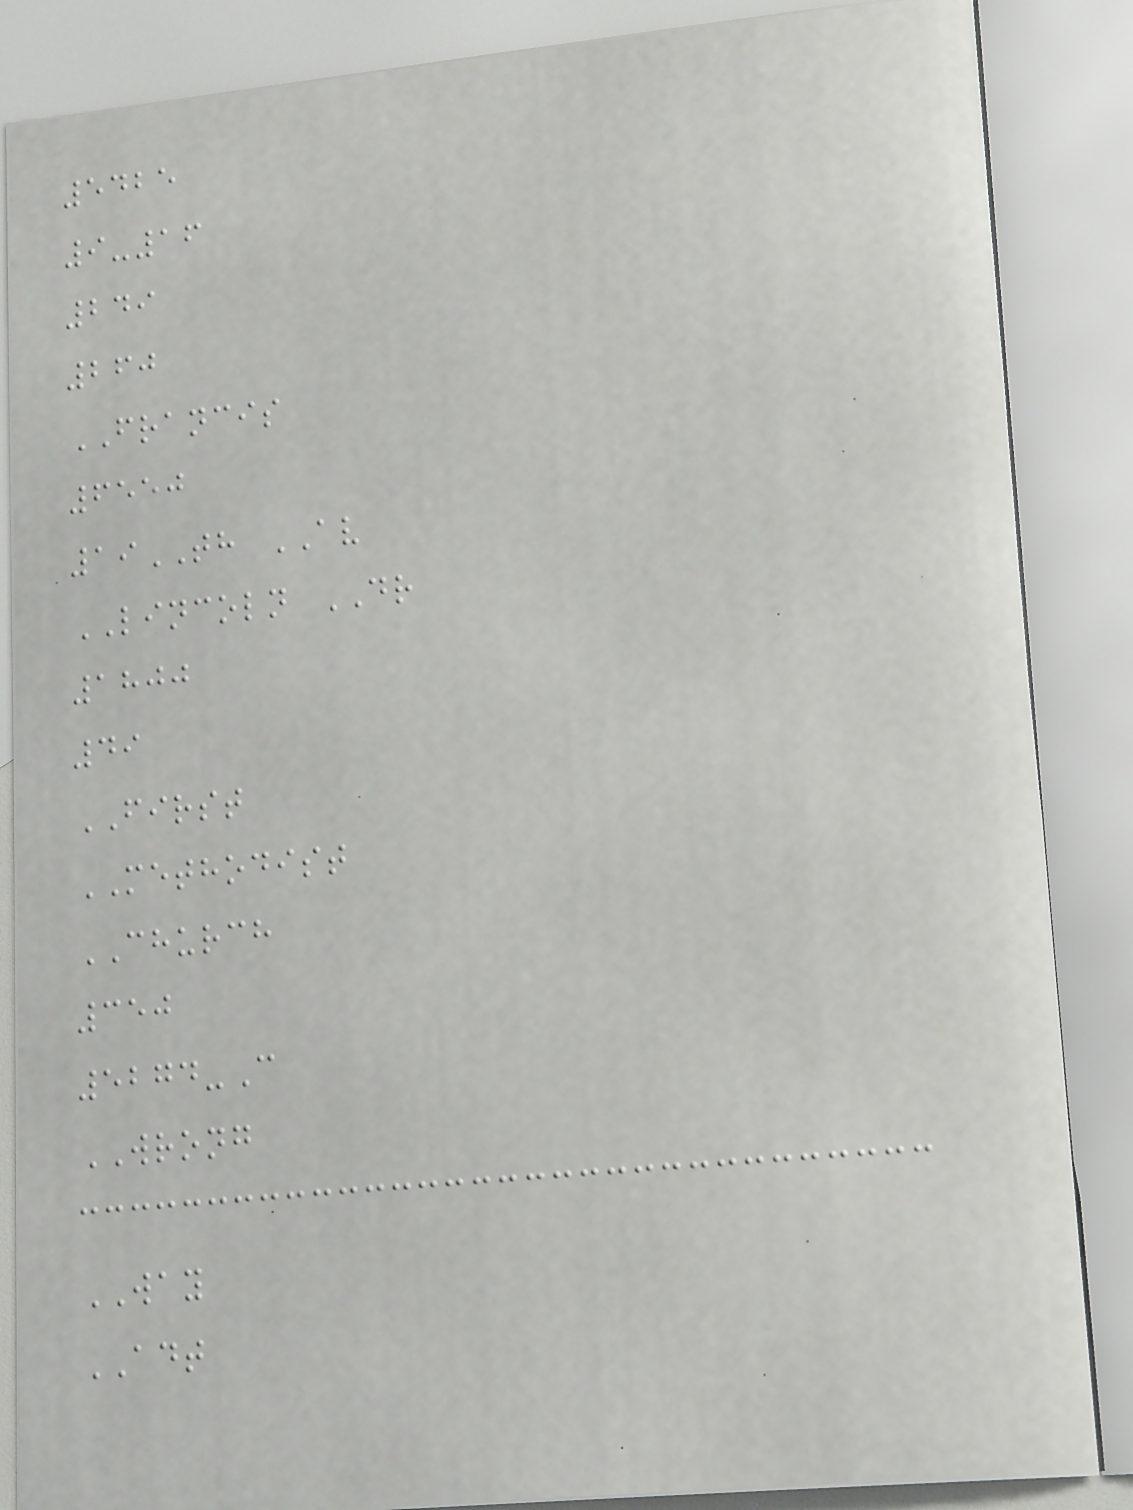5425
9-16
249
260
FRANCIS
6550
19TH AV
LINCOLN DR
1800
49
FIRST
METHODIST
CHURCH
350
5274-C
WRONG
WAY
ADT
